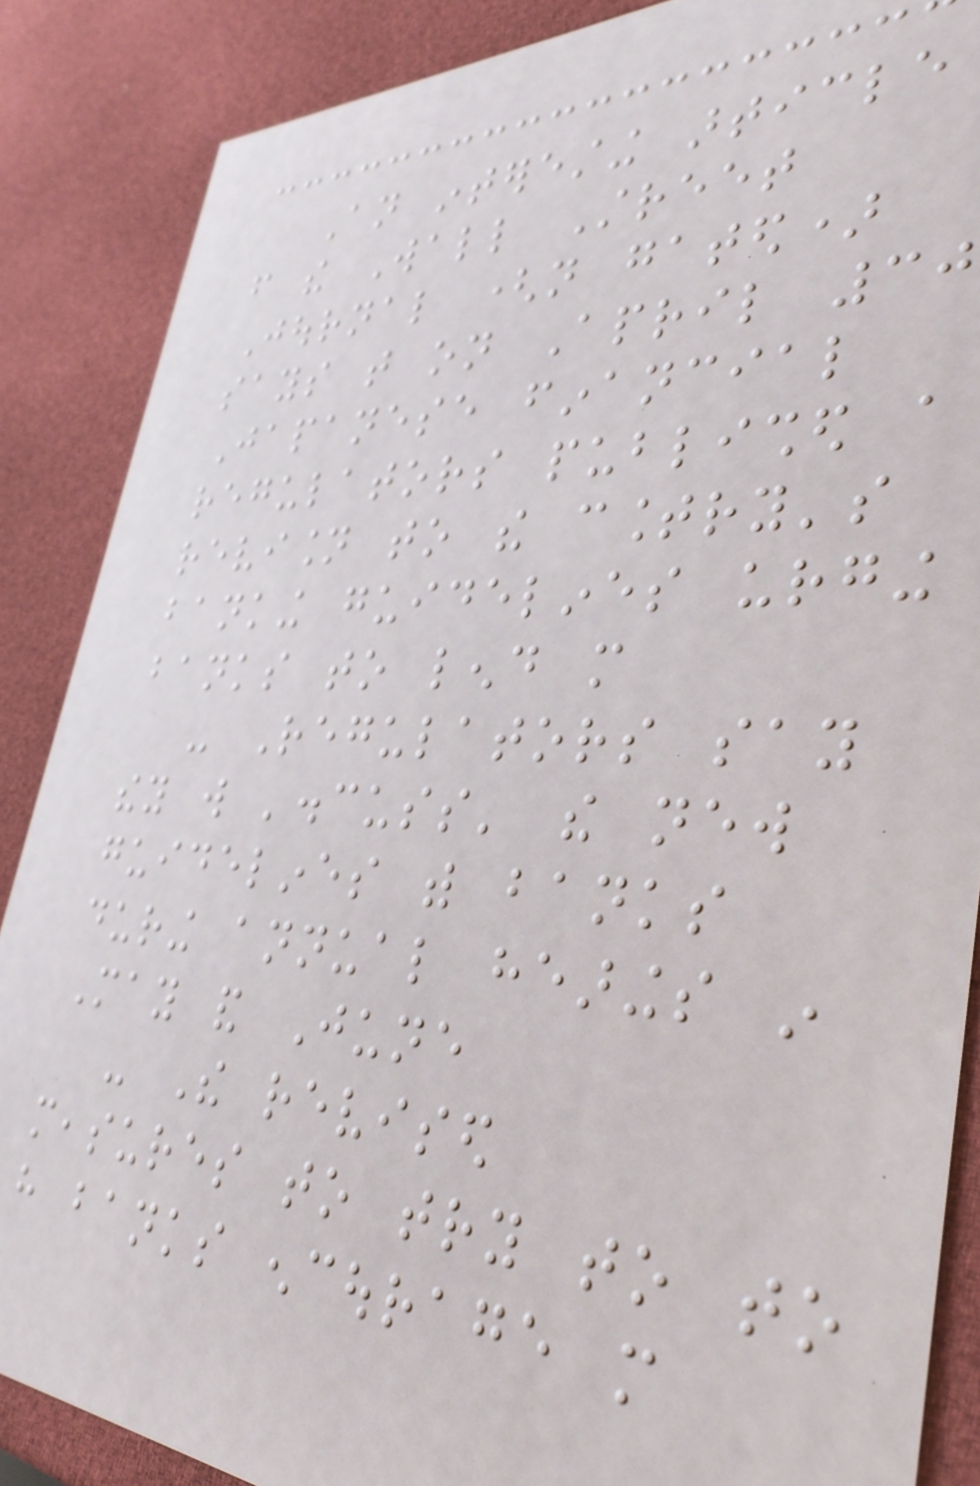An interesting article
from the Wall Street
Journal (not gated)
says that on April 30
Japanese financial
regulators published a
revision to the country's
banking guidelines urging
banks to lend more
- Regulators say
they will 'discuss' the new
guidelines with banks
during annual hearings in
May and June
- The revised
measures to try to to
have banks encourage more
